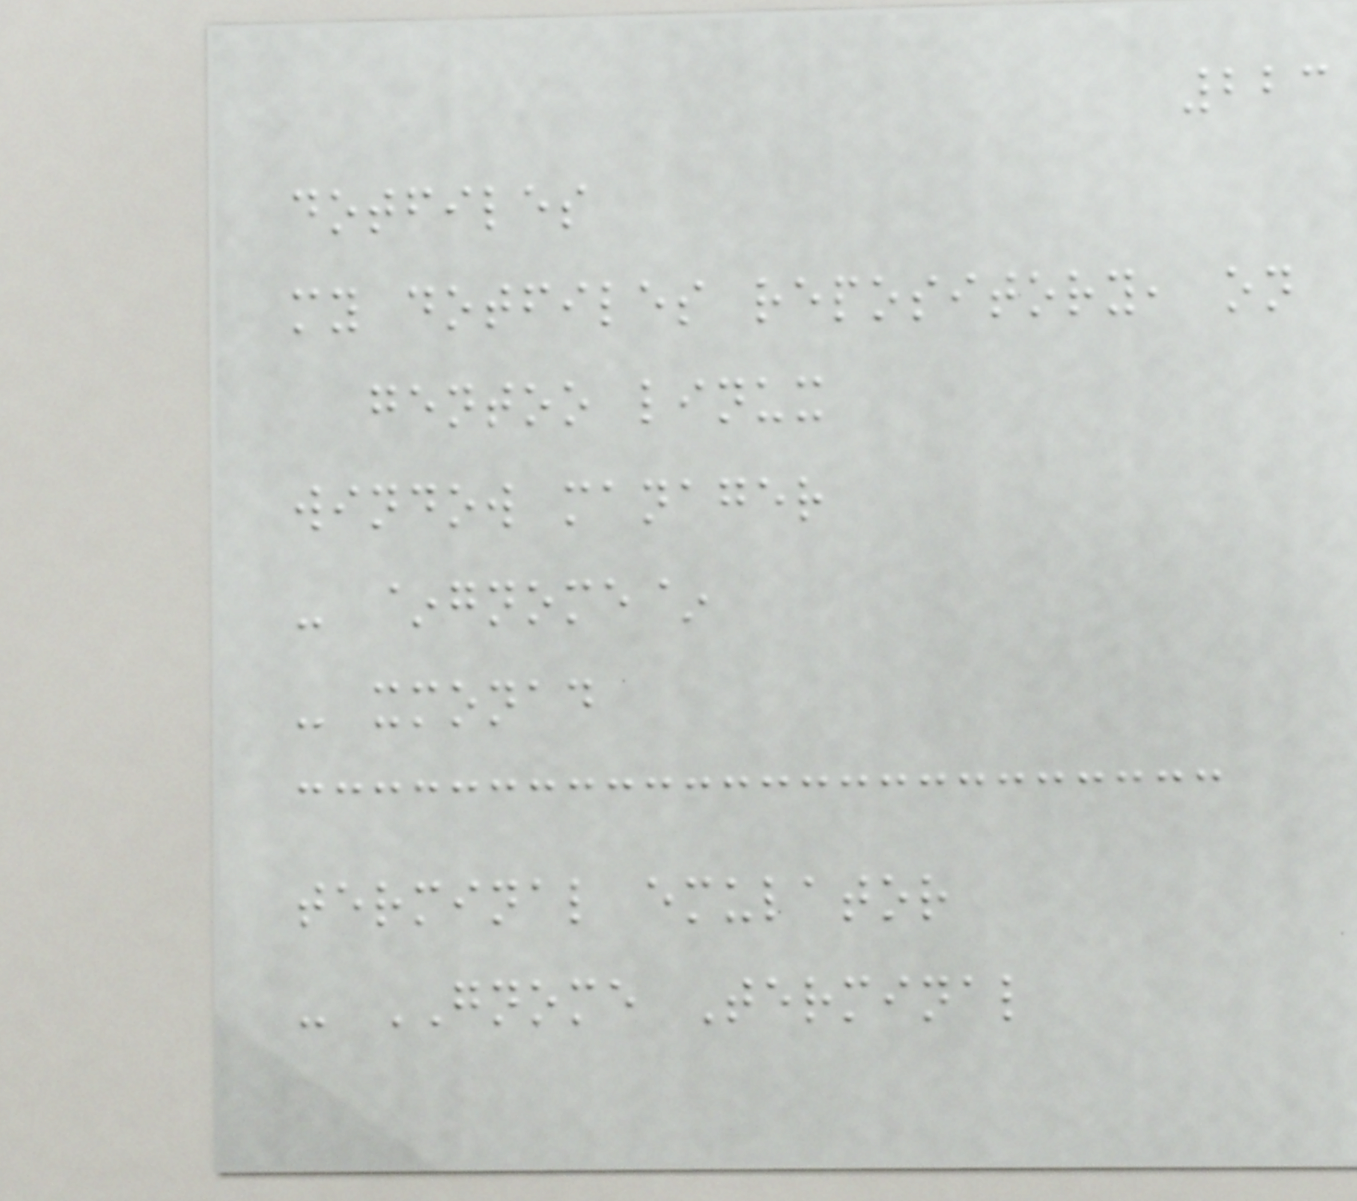223
dotfiles
my dotfiles repository, on
gentoo linux
window manager
- ~gnome~
- xmonad
terminal emulator
- GNOME Terminal
